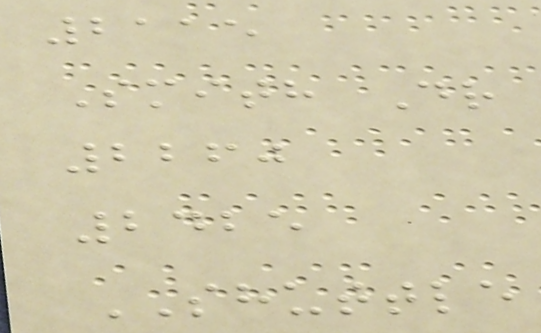2115
Smith Dr
2260
2425
SHUTTLE
